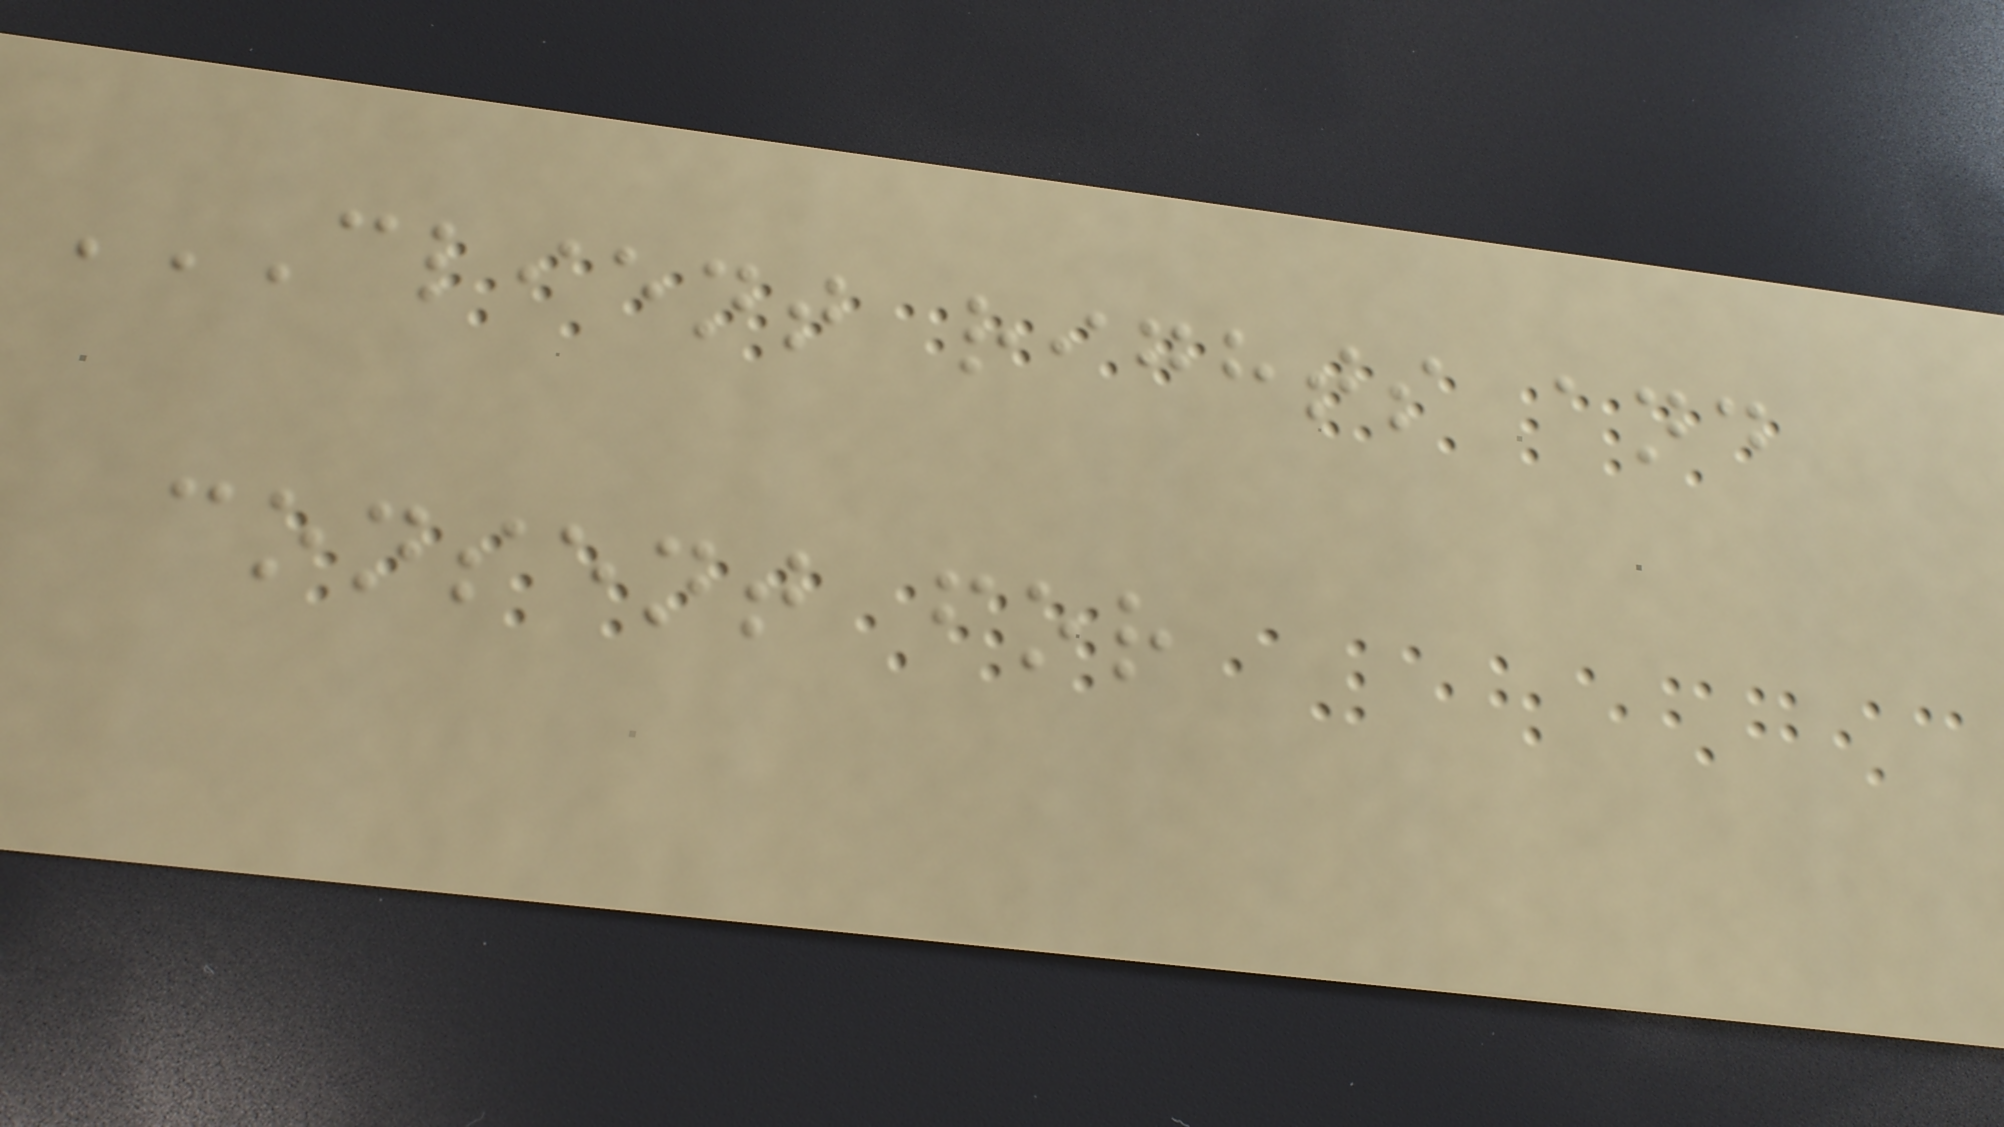CLIENT RIGHTS AND
CONSENT FOR
